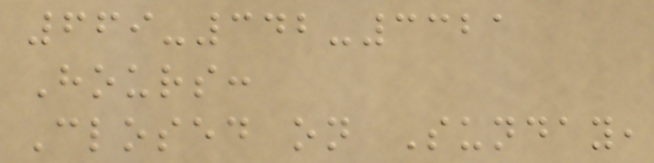669-342-3321
Hours:
Closed on Sunday,
